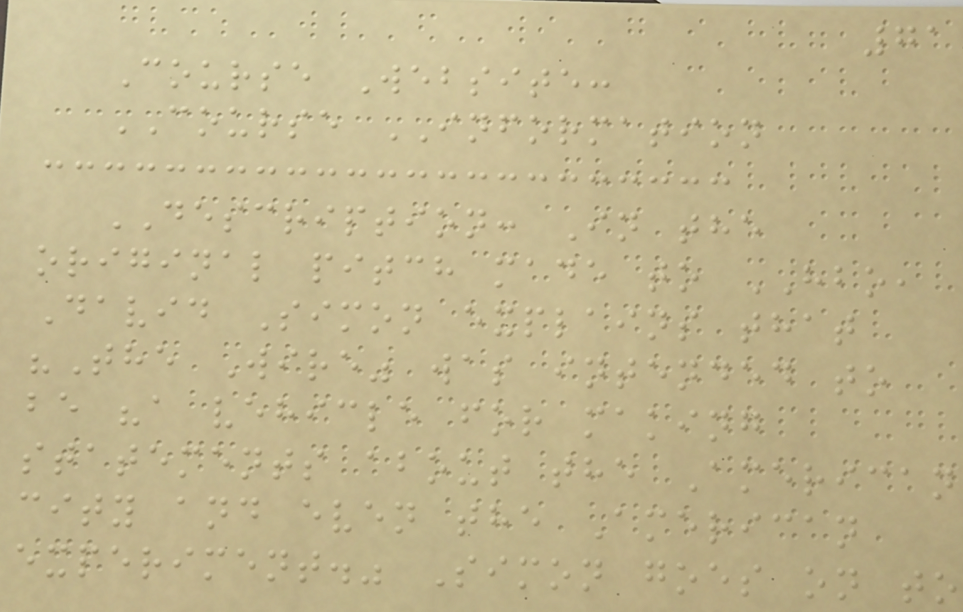71
Course Website:
COURSE INFORMATION
DESCRIPTION: In the
original pitch made to HBO,
David Simon explains that
"The Wire" was intended to
be "a vehicle for making
statements about the American
city and even the American
experiment." Simon goes on to
